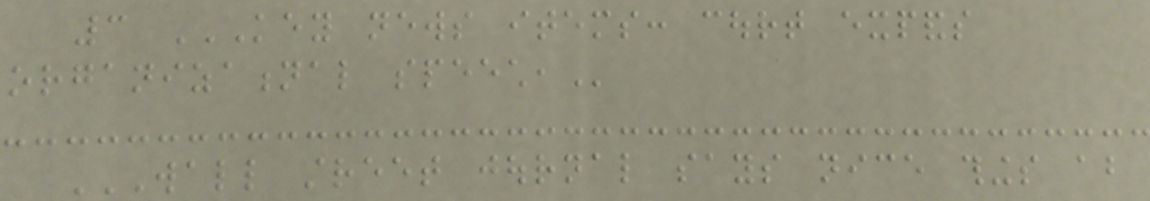3 KEY NEWS ITEMS: COURT EXPANDS
ORGANIZATIONAL SPEECH,
WALL STREET JOURNAL SAYS NICE THINGS ABOUT
